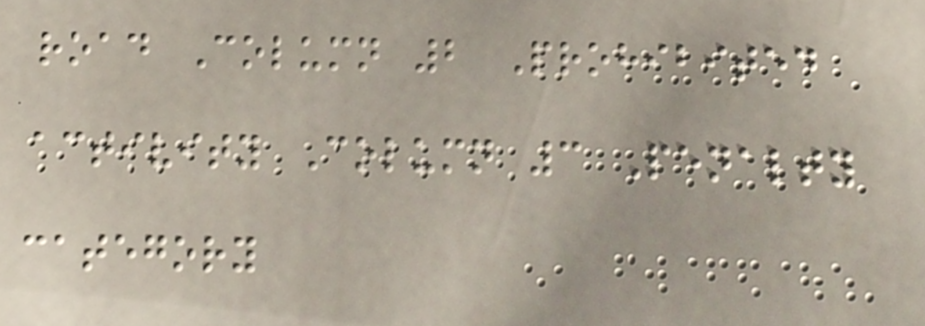road Column 2 Prohibited
activity Column 3 Penalty
category
